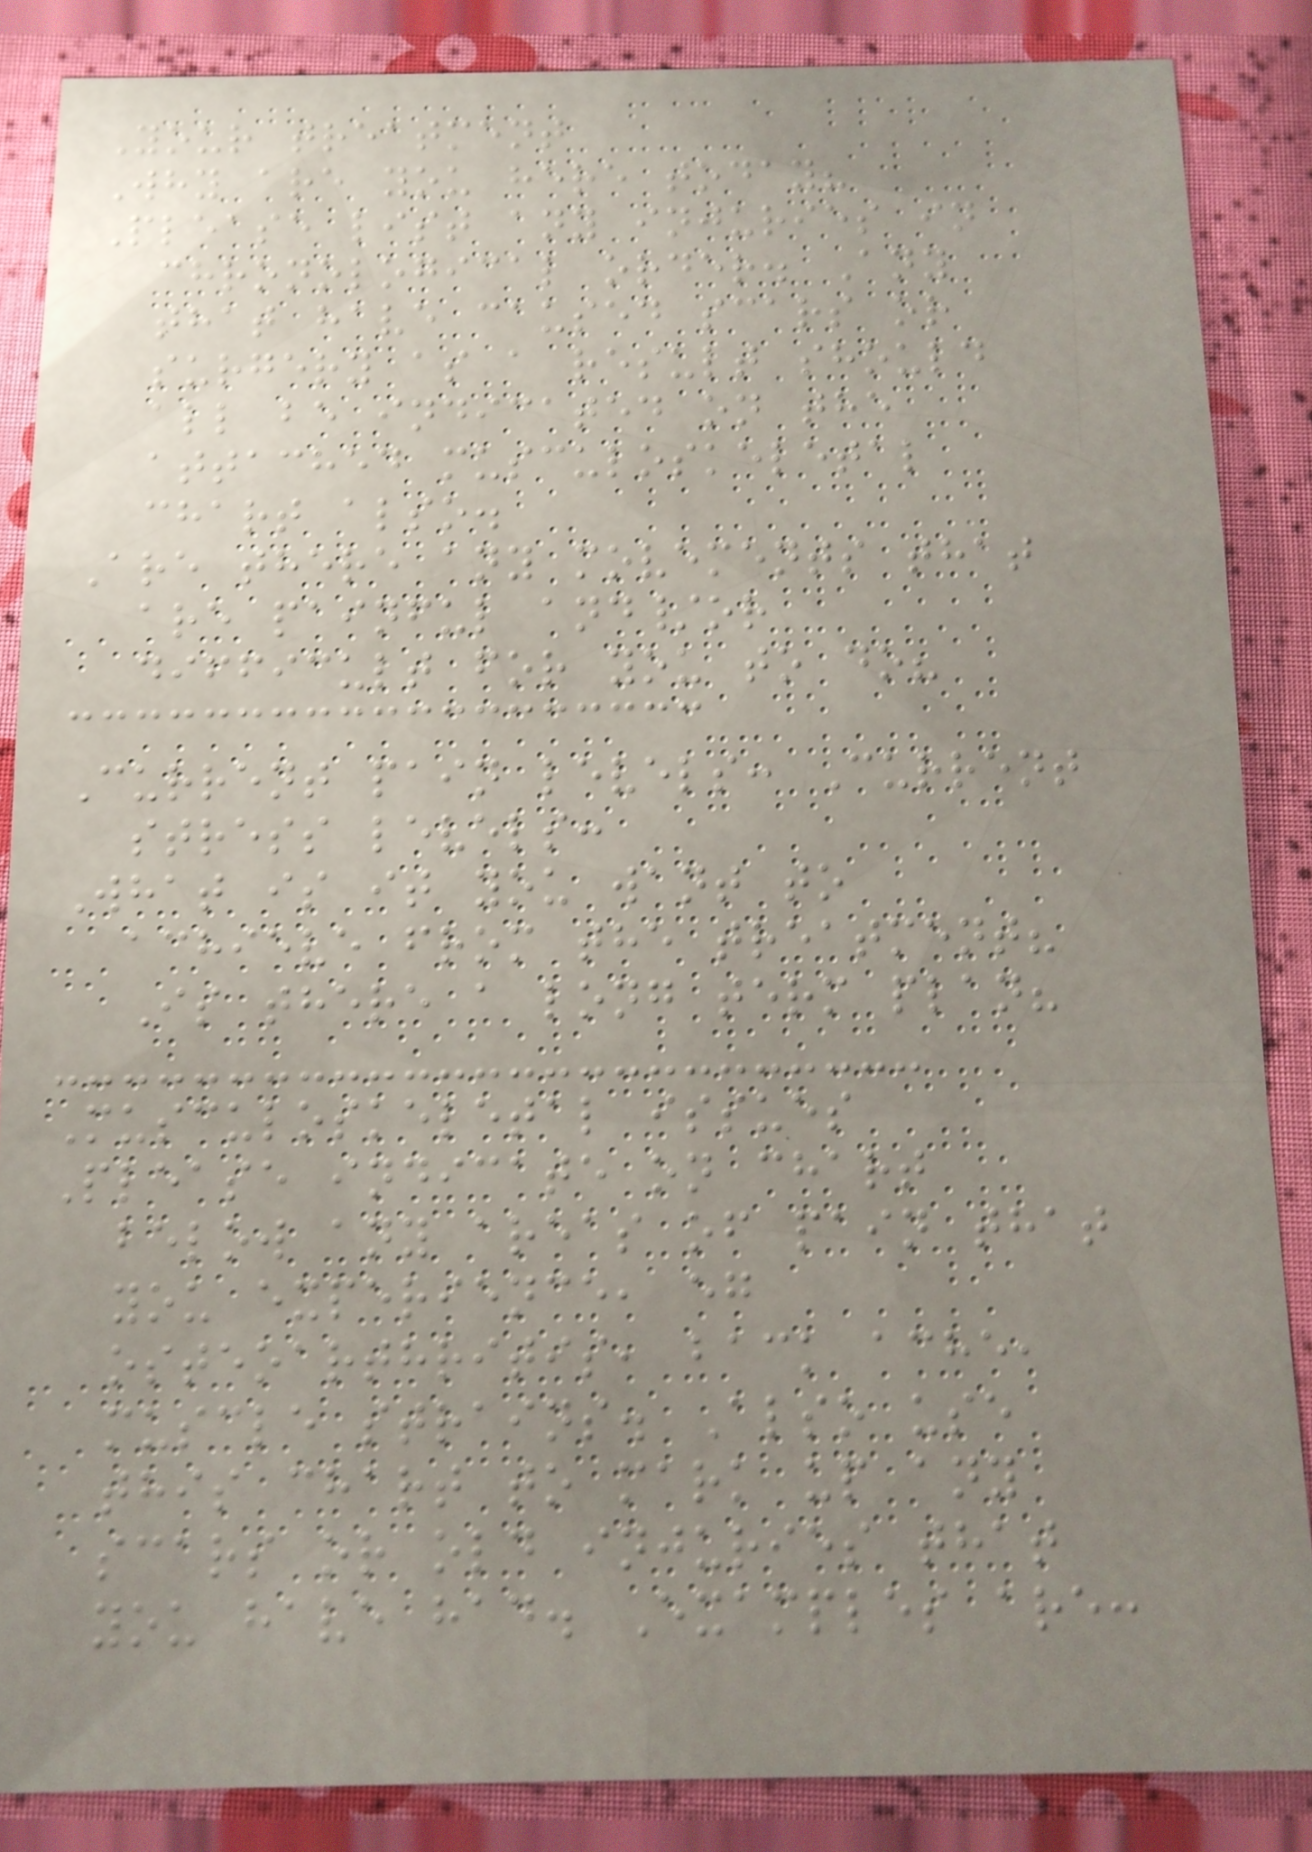Your treatment
Why are you here today?
Please list any injuries in
chronological order. Any
that have caused scars or
surgery as a result should
all be indicated on the
attached musculoskeletal
chart also.
Are there any movements that
are painful and/or
difficult for you to do?
Current pain levels: Current
stress levels:
What is it you want to
achieve from the treatment?
Is there a long term plan?
Musculoskeletal issues
Please indicate on chart
below any areas of pain that
you experience, eg
osteoarthritis, back ache,
muscle strains. Also use
this chart to mark up any
scars or old injuries that
you have had. Examples are:
